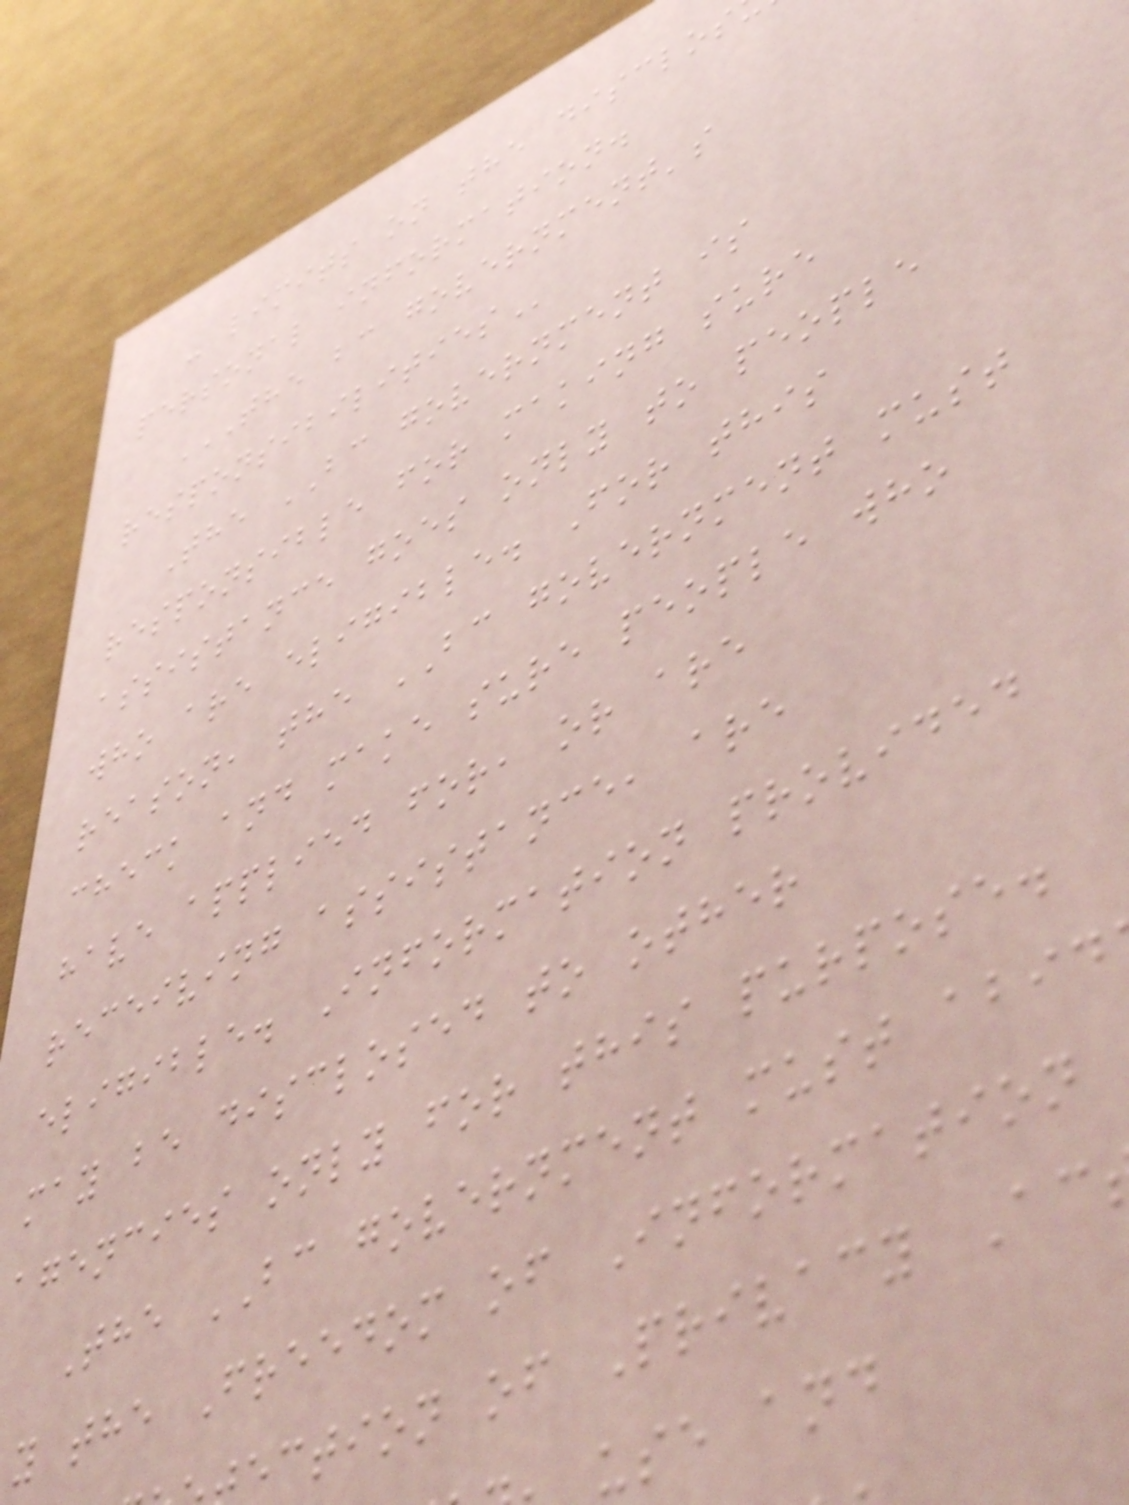- limits on the disclos
personal information.
THE BC GOVERNMENT'S
The BC government is
responsible for making sure
assistance goes only to people
who are eligible. For this
reason, the BC government must
check and make sure people who
have applied for, or are
receiving assistance, are
eligible. Information provided
may be disclosed to other
agencies only for this purpose.
The BC government must abid
y the Freedom of Information
ection of Privacy Ac
use and
